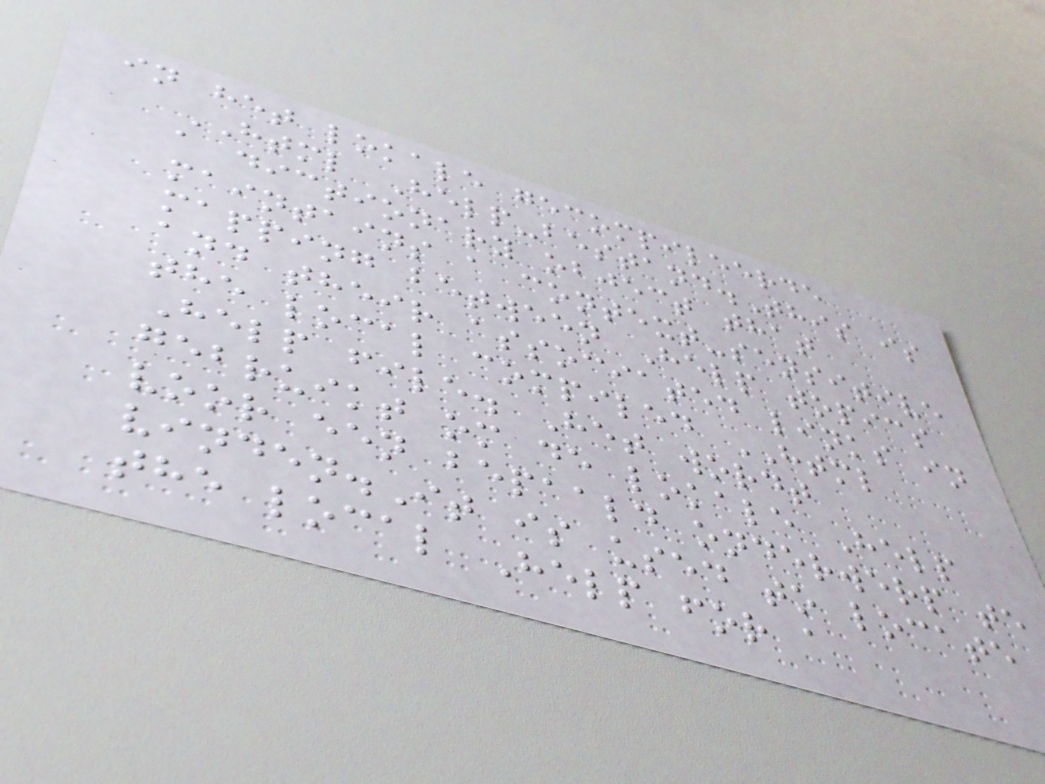in het lokale gecompileerde
HTML Help-bestand.This is
a dictionary object that
maintains a context-sensitive
mapping between Help topics
and their associated links in
the local compiled HTML
Help file. Het wordt
gebruikt om de lokale Help
voor een bepaald onderwerp te
vinden.It is used to locate
the local Help for a
